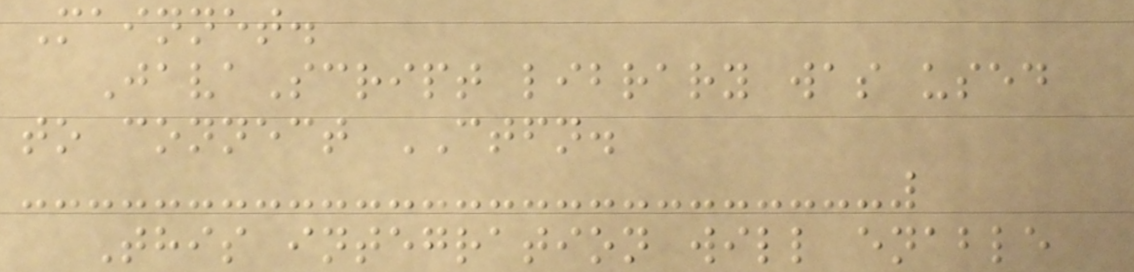Mainnet.
JavaScript library was used
to connect CTFN.
This integration will enable
